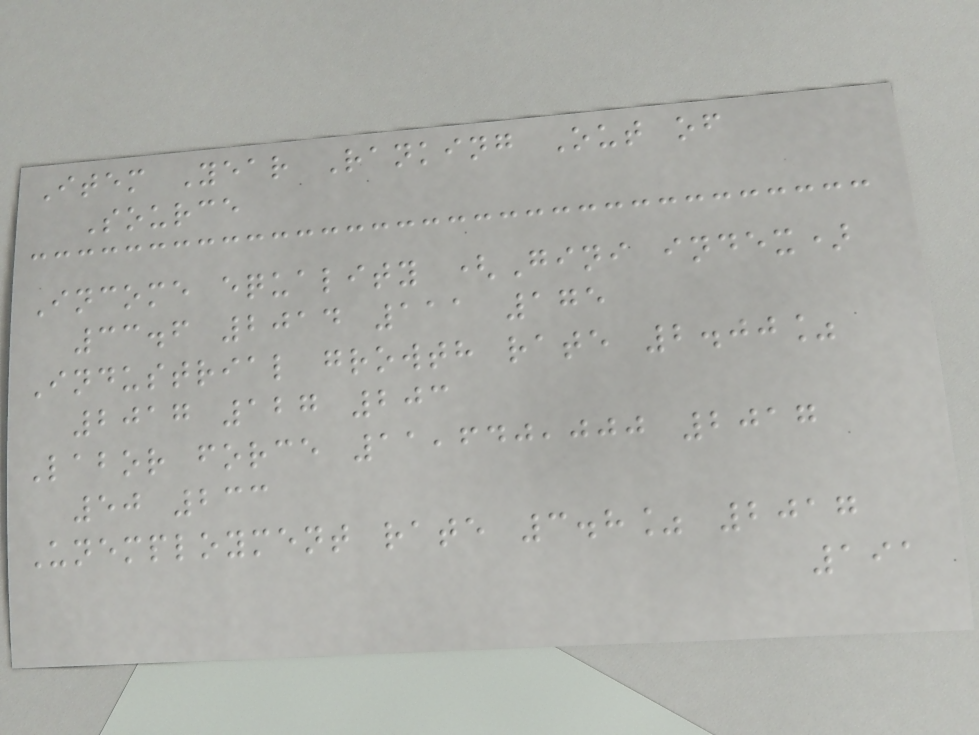Item Year Ranking Out of
Source
Income equality (Gini index)
33.6 2014 111 175
Industrial growth rate 2.00%
2017 127 203
Labor force 11,640,000 2017
50 233
Unemployment rate 3.8% 2017
191
